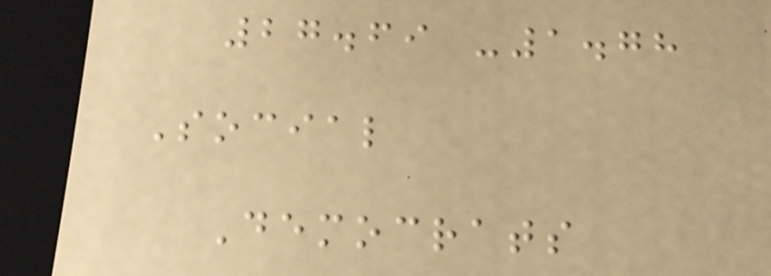27.69 -1.78
Social
Democrats
